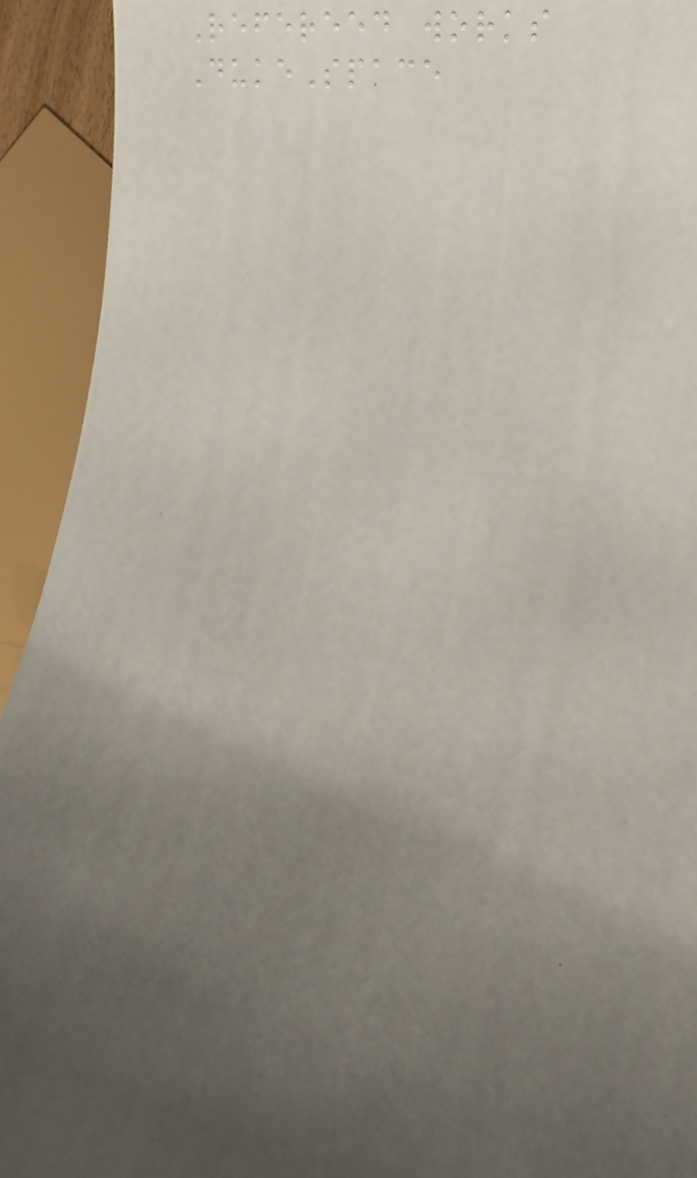Refereed works
DukeSpace
